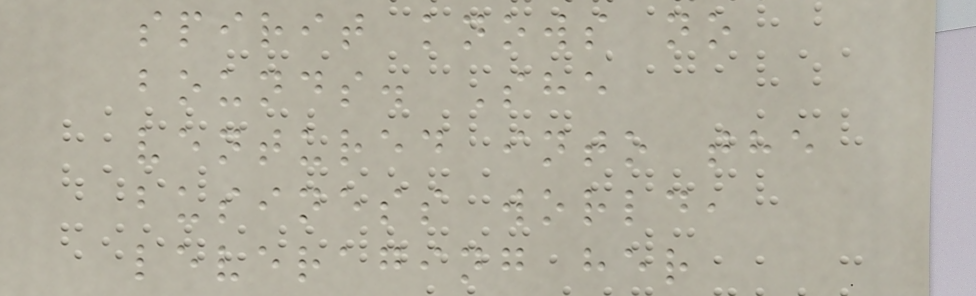spirit knows no
bounds. She
ventured into the
business world,
leveraging her
